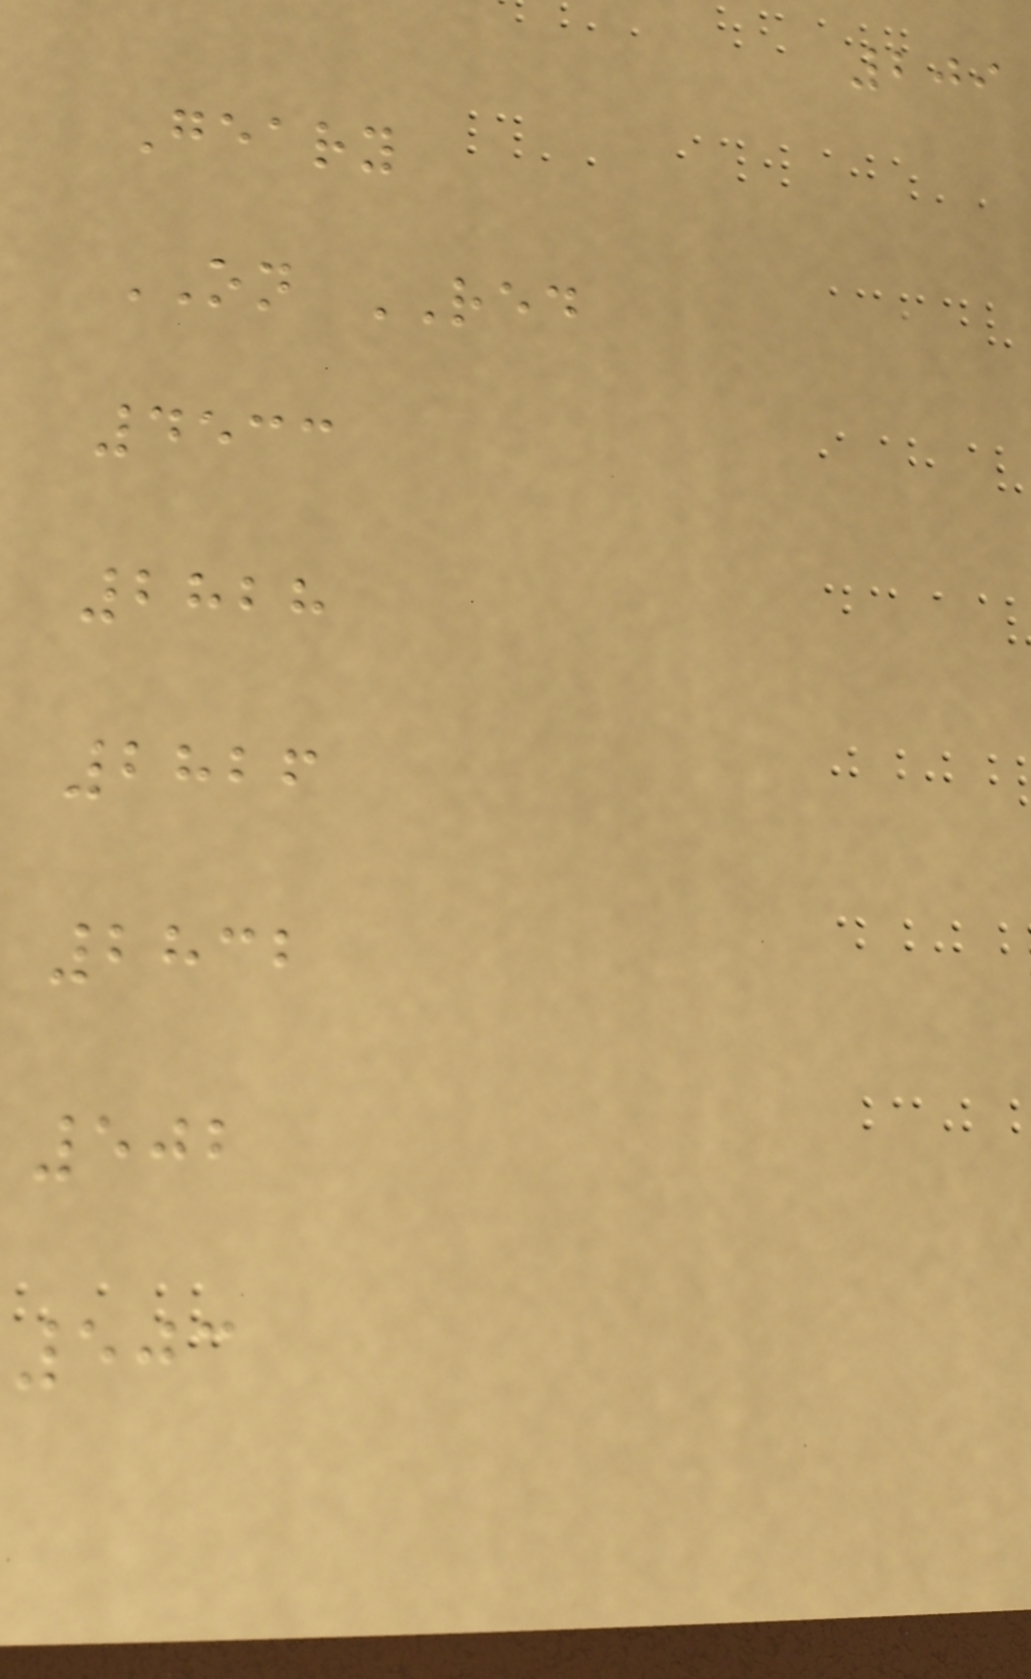209
Geary
ON RED
4533
2828
2826
2832
502
503
